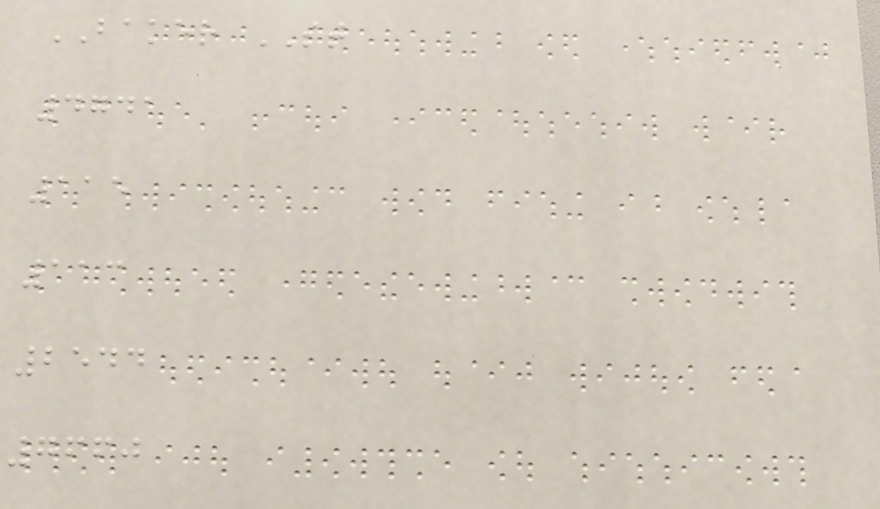BAKER ST
4741
115
113
2544
7660
